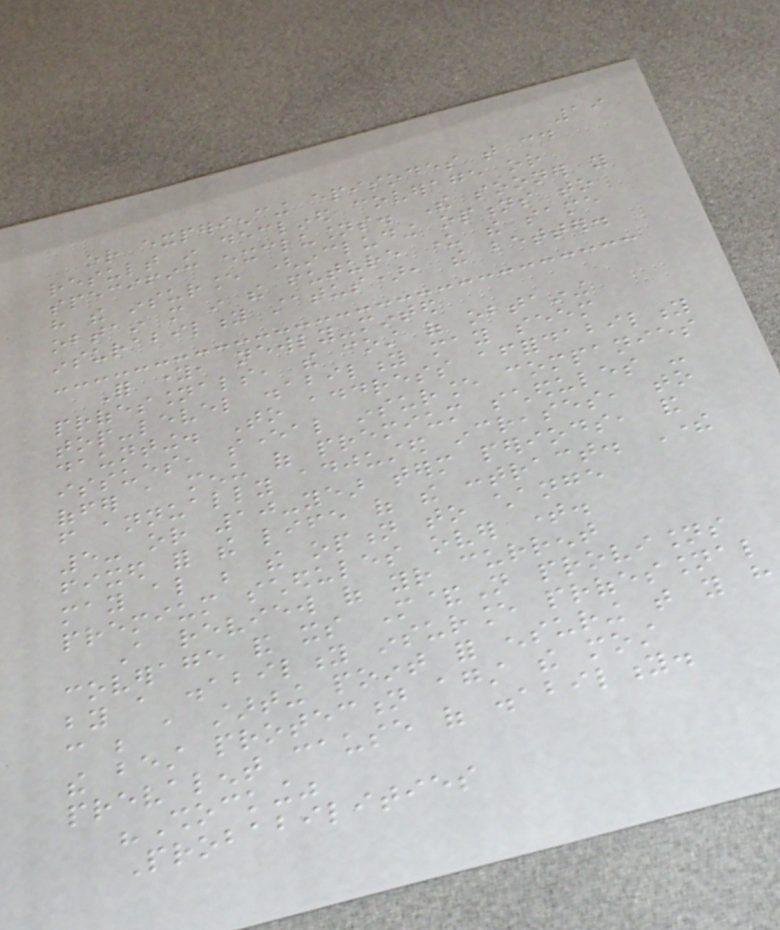19
or experiencing episodes that could
result in declined coverage or
specific exclusions. The sooner you
have the insurance (including options to
obtain more in the future under the same
insurability status), the better.
For young, newly-minted
professionals, the cost of obtaining
top-level disability may seem
daunting. To address affordability
issues, several insurance companies
offer a menu of premium schedules -
from annually adjusted increases, to
5- or 10-year term periods, and
fixed for the life of the contract. There
may also be the option to change
premium schedules over time.
A review of your current
coverage and its M&N provisions
by a disability insurance professional
can be a starting point for ensuring that you have
the best protection against the most
prevalent cause of disability.
"Shocking"
Probabilities
